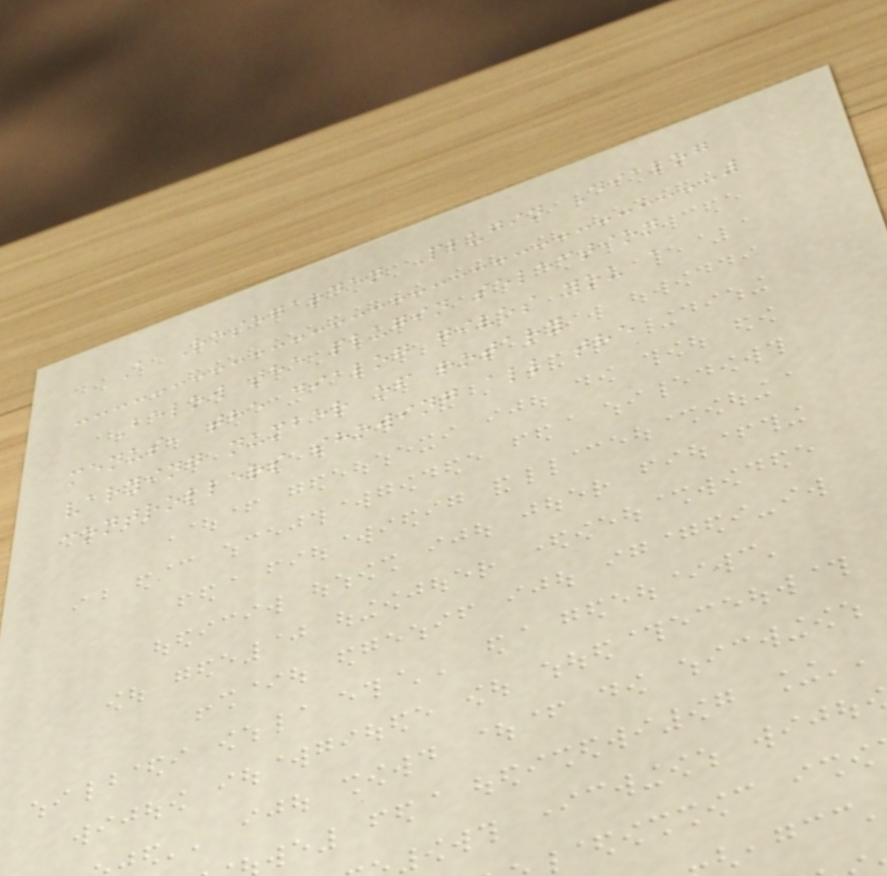A Rosegarden Plugin Dialog
Below the plugin selection
menus, the dialog gives you a
varying number of rotary
controllers showing all the
